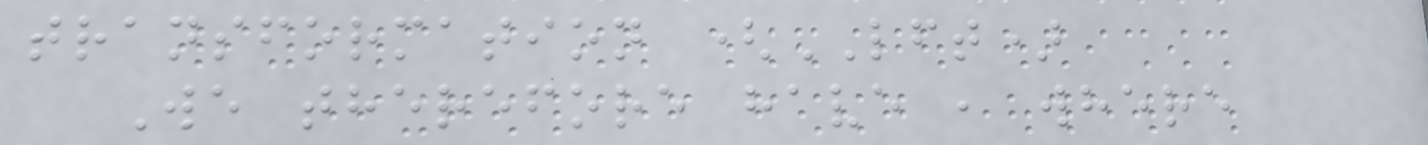transformation (LFT)
We therefore have , where
